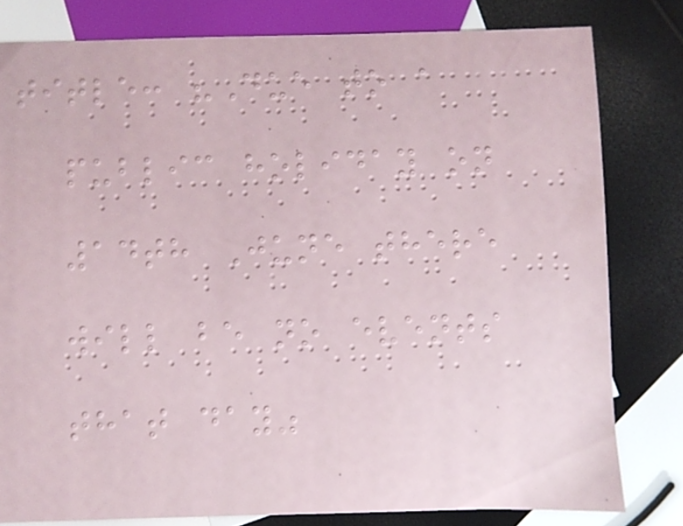title: "Due to a
public holiday on
14th June there
will be no events
that day"
